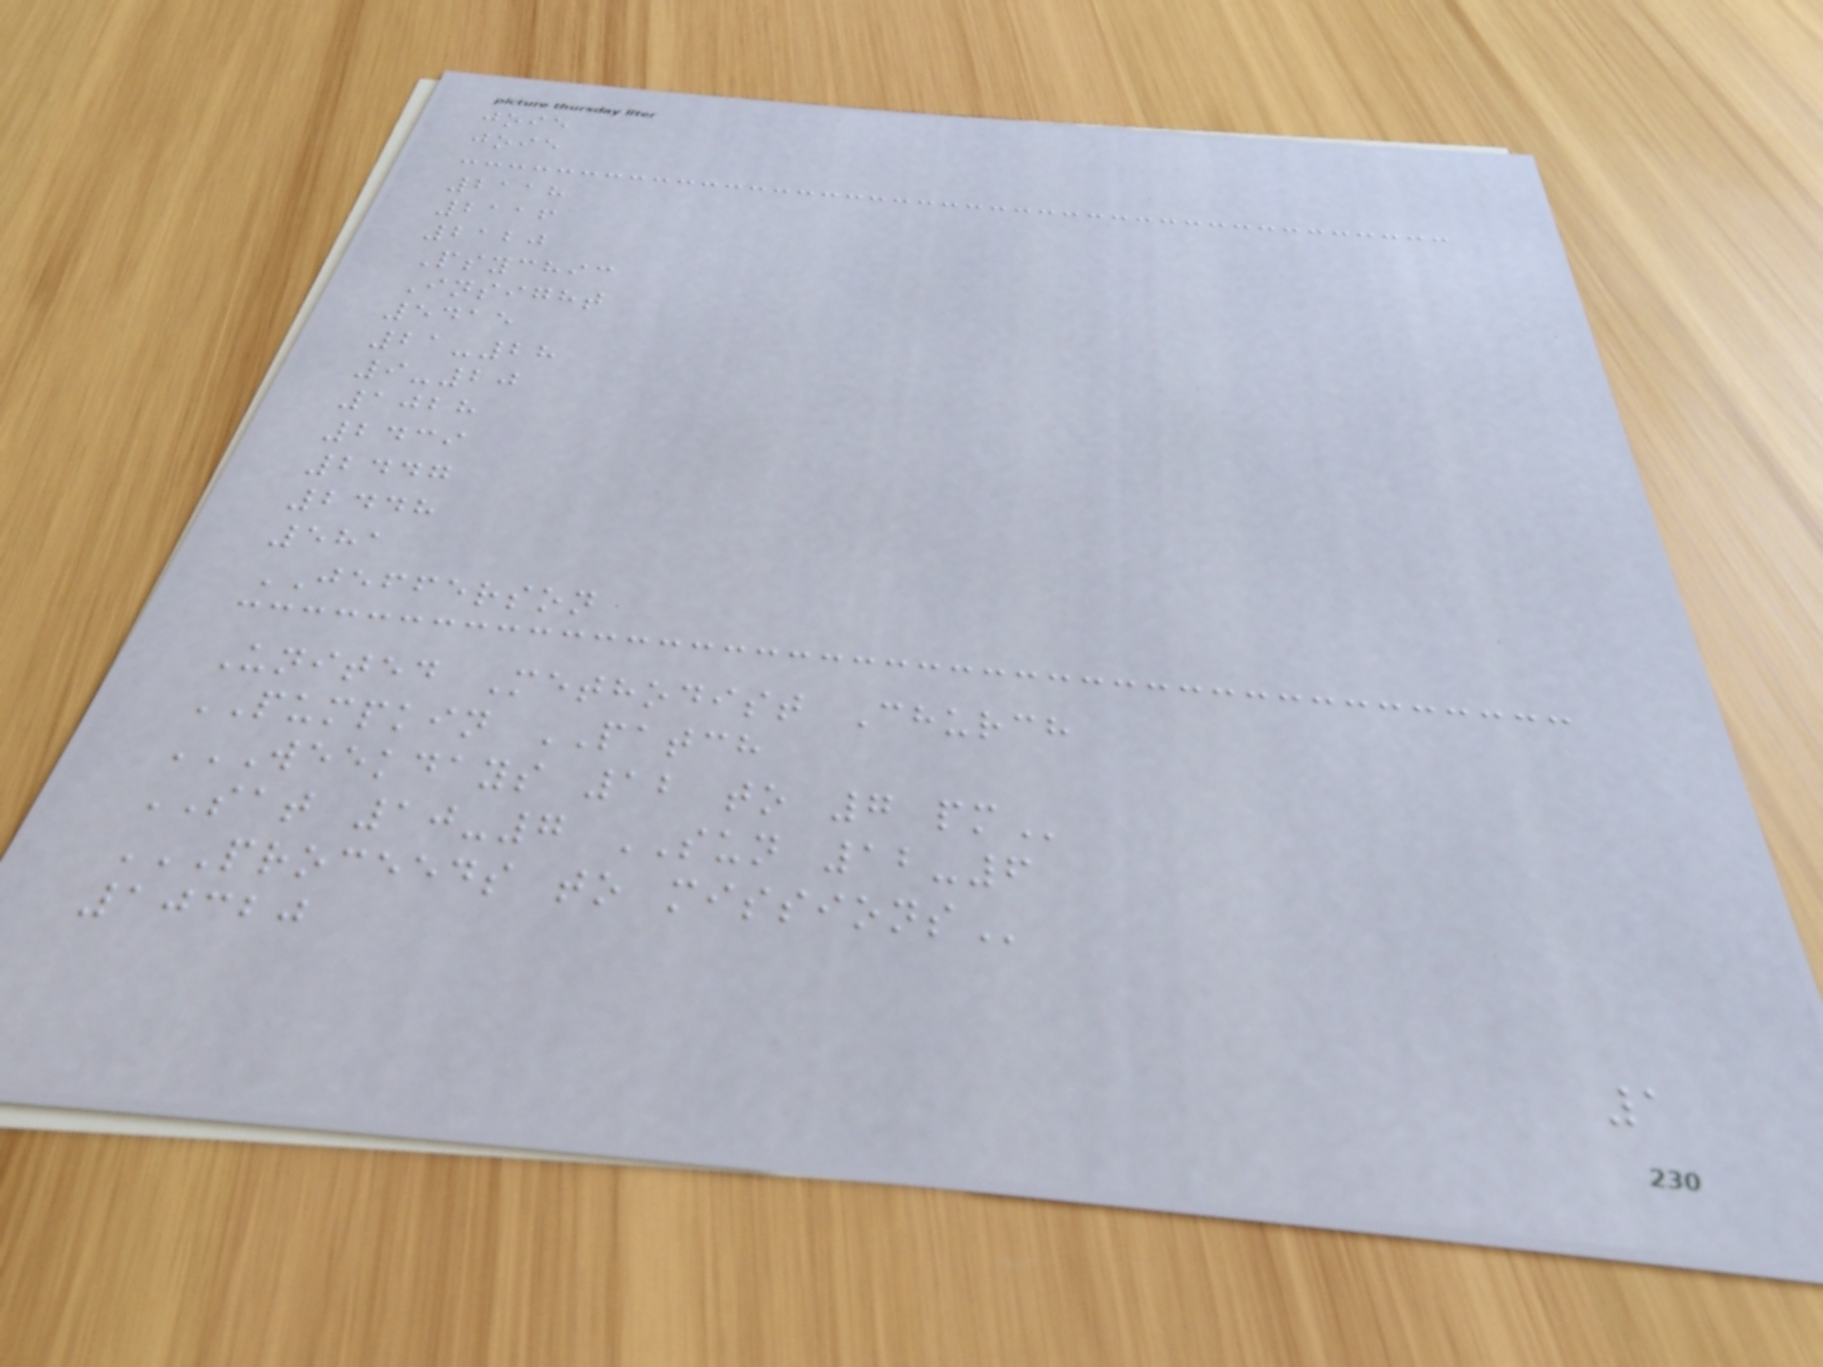joie
joie
2118
2116
2120
Psychic
Insight
5415
21-28
9-20
1028
2439
2447
2448
581
JEFFERSON
United Methodist Church
PUMPKIN PATCH
WEEKDAYS 12 TO 7 PM
SAT 10-7 SUN 12-6
PROCEEDS TO MISSIONS
10320
1
